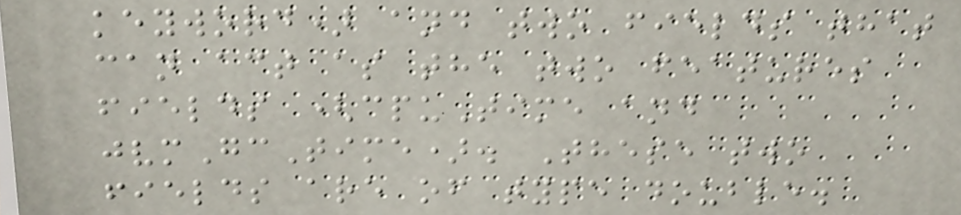keyword) and two fields that
can act as the two features
fields (cpuTime and
jvmGcTime). These two
fields are of type double.
